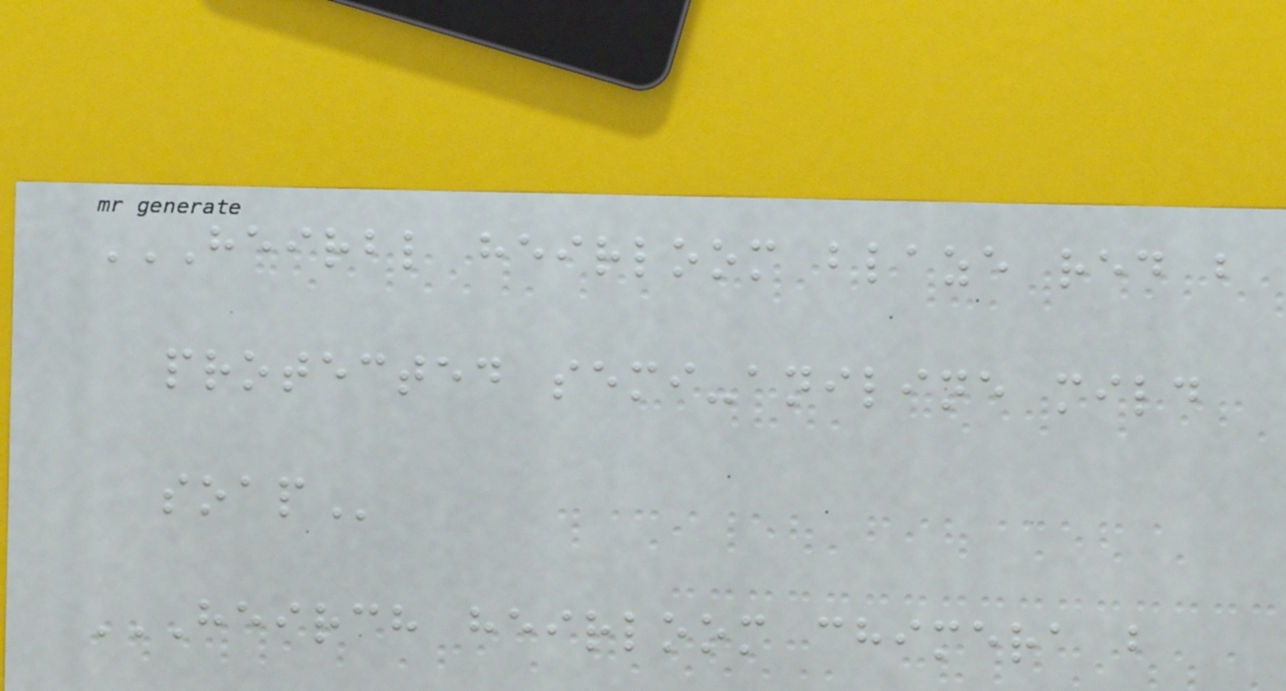HEIRBL HEIRLOOM BLAZE RED B
PROTECTED SEMI-ANILINE MILD
SOAP
HEIRCH HEIRLOOM CHIMERA B
